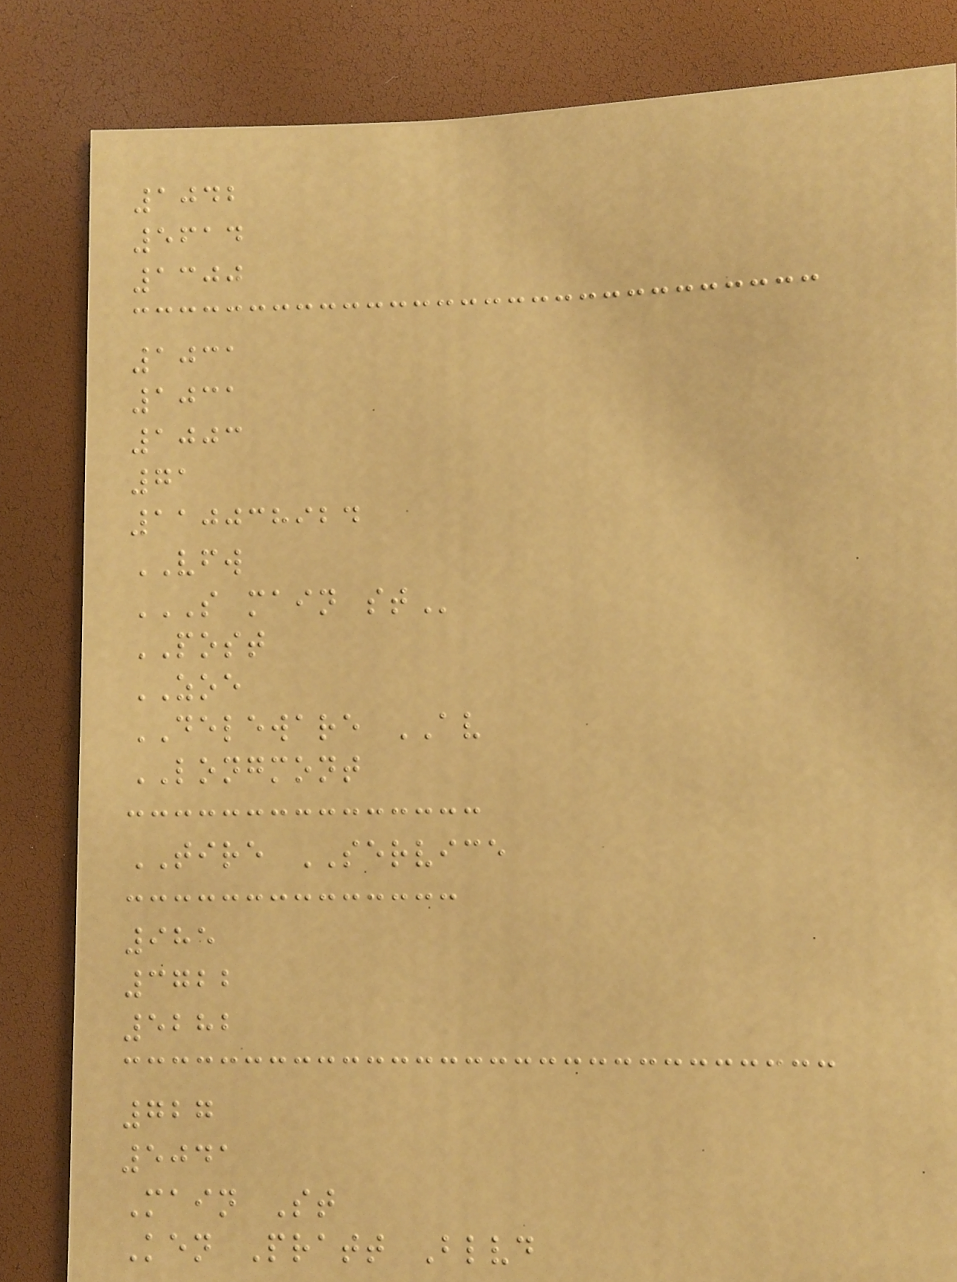1042
5614
1300
1031
1031
1003
71
110038924
VFW
S MAIN ST
POST
ZOE
DELEWARE AV
LONGMONT
TIRE SERVICE
985
3722
5282
727
5041
Main St
Ken Pratt Blvd
